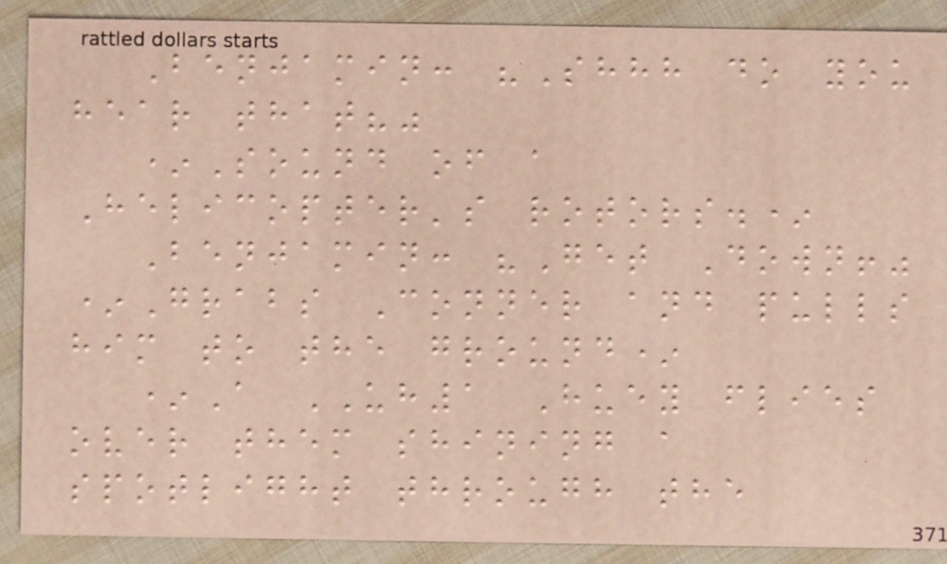Benjamin: "Shhh do you
hear that?"
*Sound of a
Helicopter's rotors.*
Benjamin: "Get Down!"
*Grabs Conner and pulls
him to the ground*
*A UH1 Huey flies
over them shining a
spotlight through the
